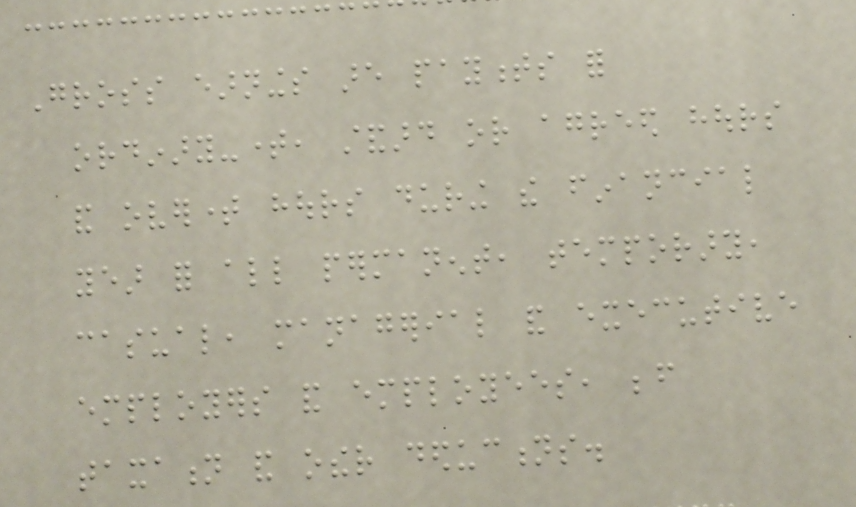Gross earnings are payments for
ordinary-time, standard or agreed hours
and overtime hours during the financial
year for all permanent, temporary,
casual, managerial and executive
employers and employees, before
taxation and other deductions.
